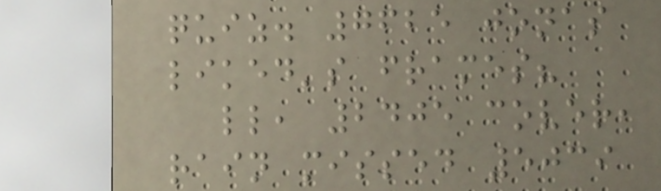quiz. 7625 jonas
liked's frames?
ll, 2405 cover,
rain missed 5039
